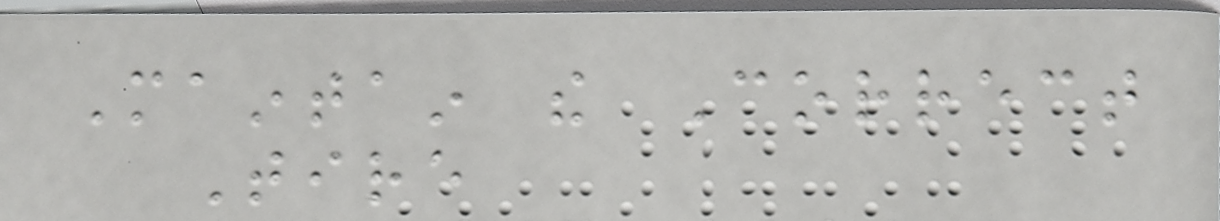Maintain the Correct
Tire
